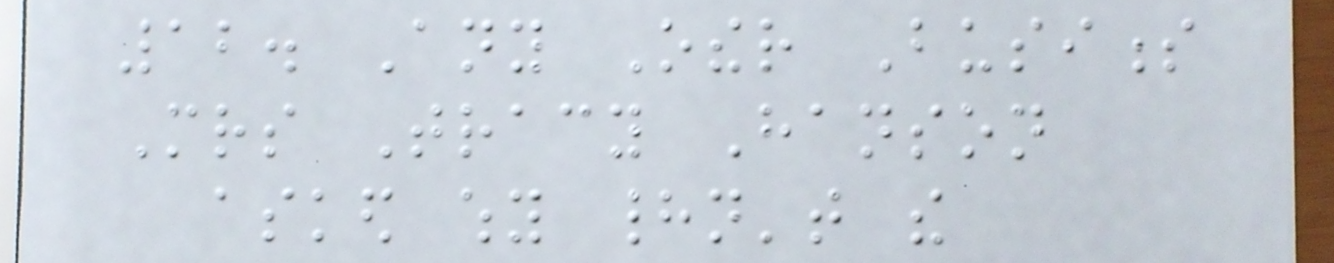12. Any Other Business
Mrs Tracy Hanson
asked why hadn't the
